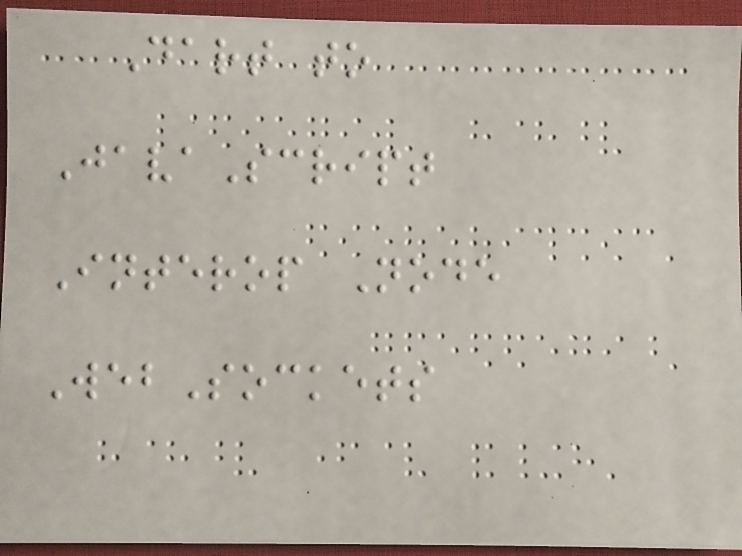Dart to
JavaScript
Interop Node
WebSockets
